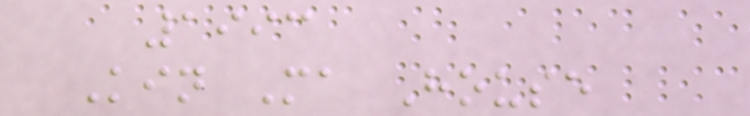1993
Kin Ma House
